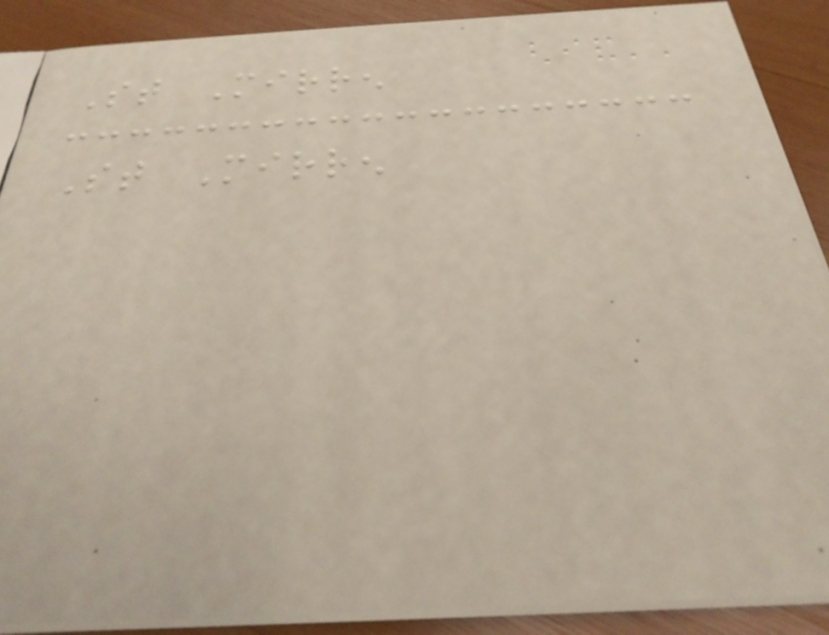St Mirren
St Mirren
